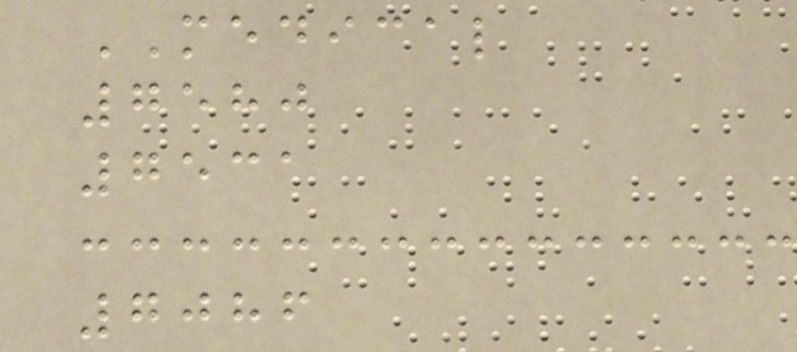MEDICAL
7580
7531
7086
